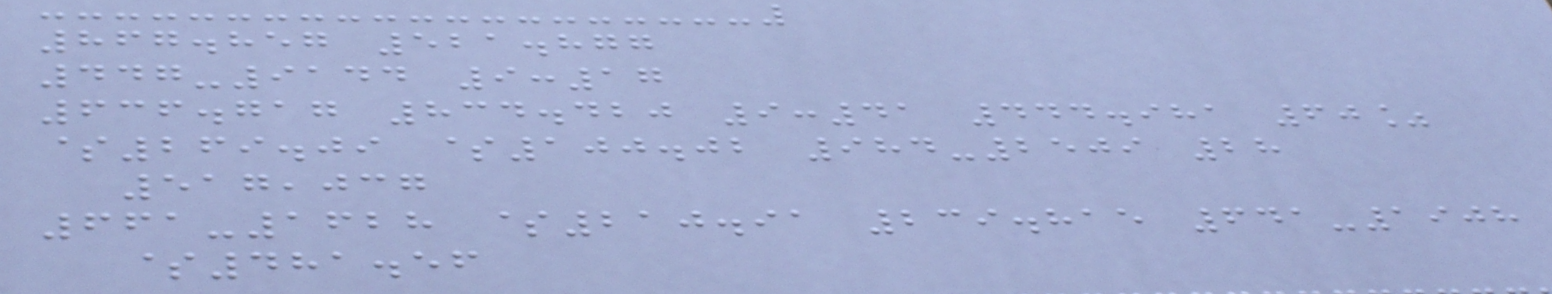867.857 521.877
447-9144 9:17
636.717 834.420 9:41 444.981 60%
$269.09 $100.02 984-2509 28
517,037
661-1628 $210.91 239.815 641-1908
$481.56
